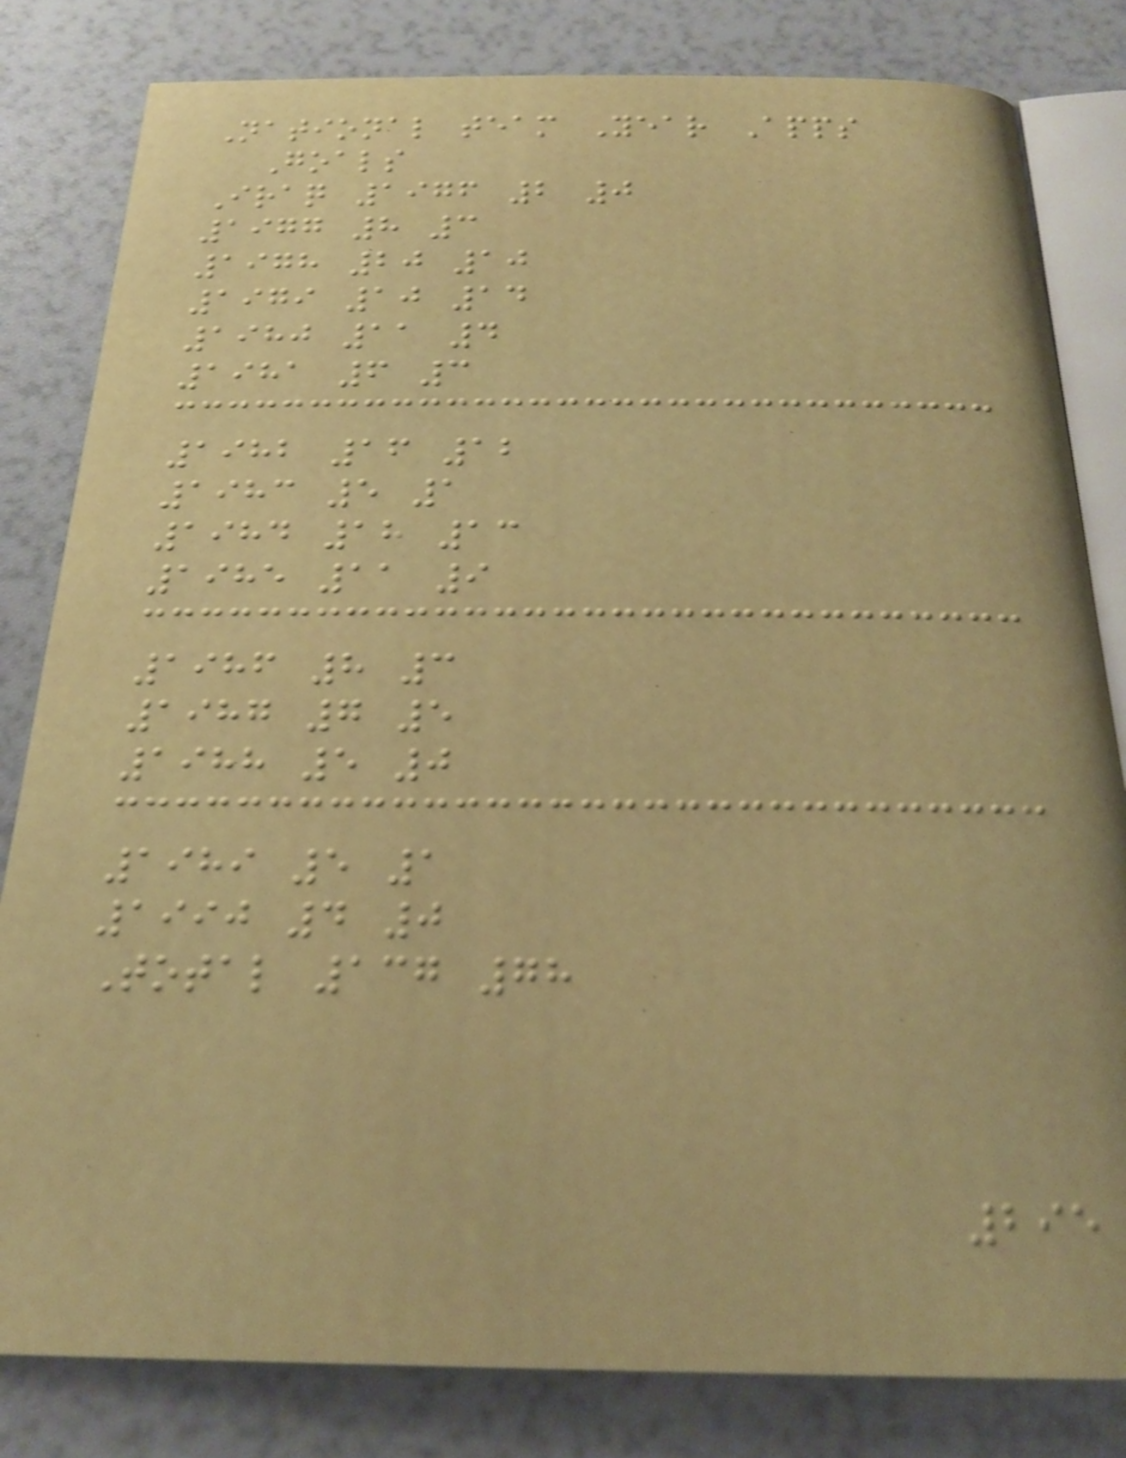National team Year Apps
Goals
Iraq 1976 2 0
1977 8 3
1978 20 10
1979 10 14
1980 11 4
1981 6 3
1982 16 12
1983 5 1
1984 18 13
1985 11 9
1986 8 3
1987 7 5
1988 5 0
1989 5 1
1990 4 0
Total 137 78
295
